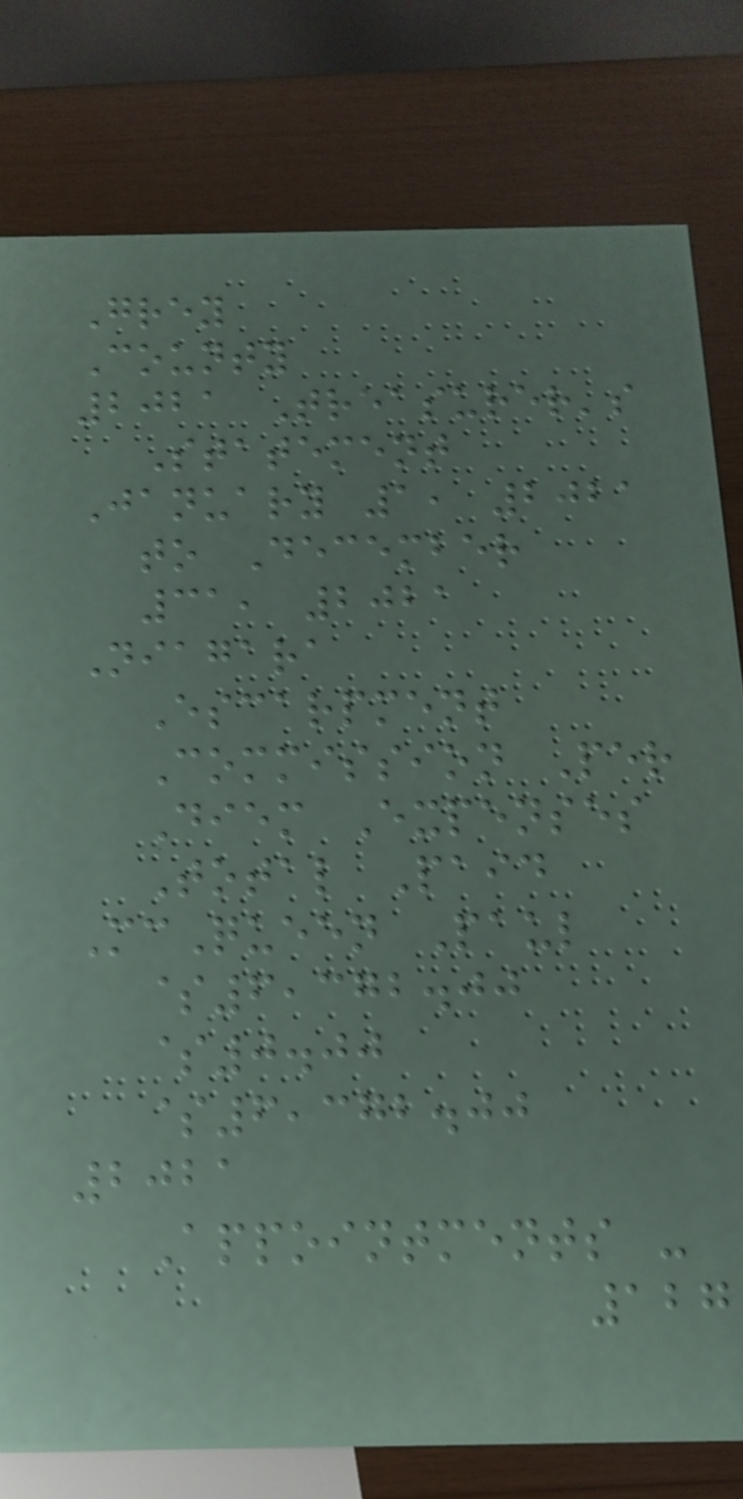Grey
County
2021 Treasurer's
Statement
January 1, 2021
to December
31, 2021
Niagara
Escarpment
Commission Per
Diem Expenses
Total Paid
McQueen Paul
$6,372.00
$0.00
$6,372.00
2021
Appointments -
127
